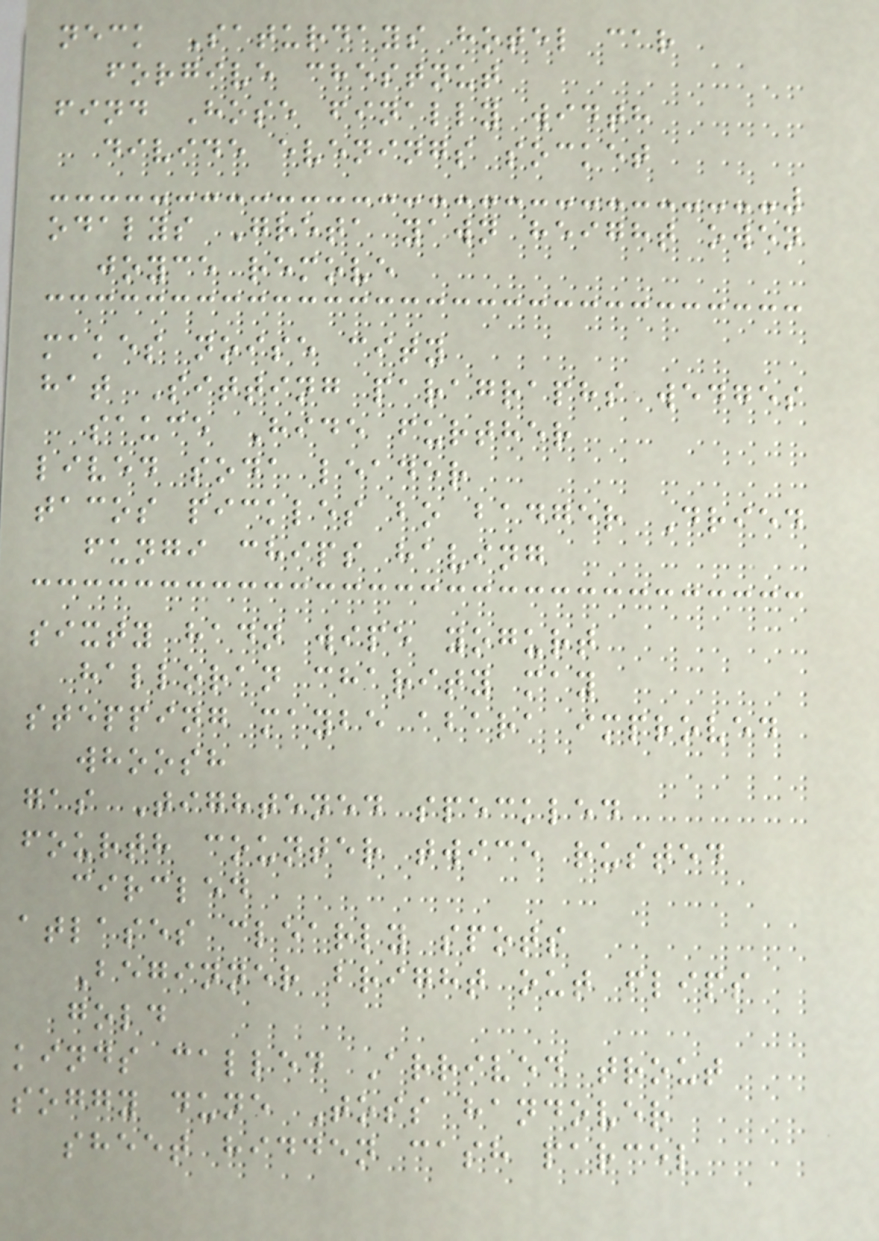neck Saturdays hotel car
forgive chestnut
find Hose finally width
divide evenings socket
odalys Greta yawn height owen
joyce remove
makes noise city
hat Sitting paragraphs wedges
sauce Hide further
lived soda leader
tacos pickles bo badger Dried
fungi chips having
sixty hadn wipe yogurt
halloran charity may
stepping maybe abara improved
whoosh
gas Tightened speckled
fourth counter twice rusted
circled
atlases clearly spots
Beginner bright out flips
gold
kinds called Arrived trout
soggy dune Toss handover
sheet hidden cash parcel
